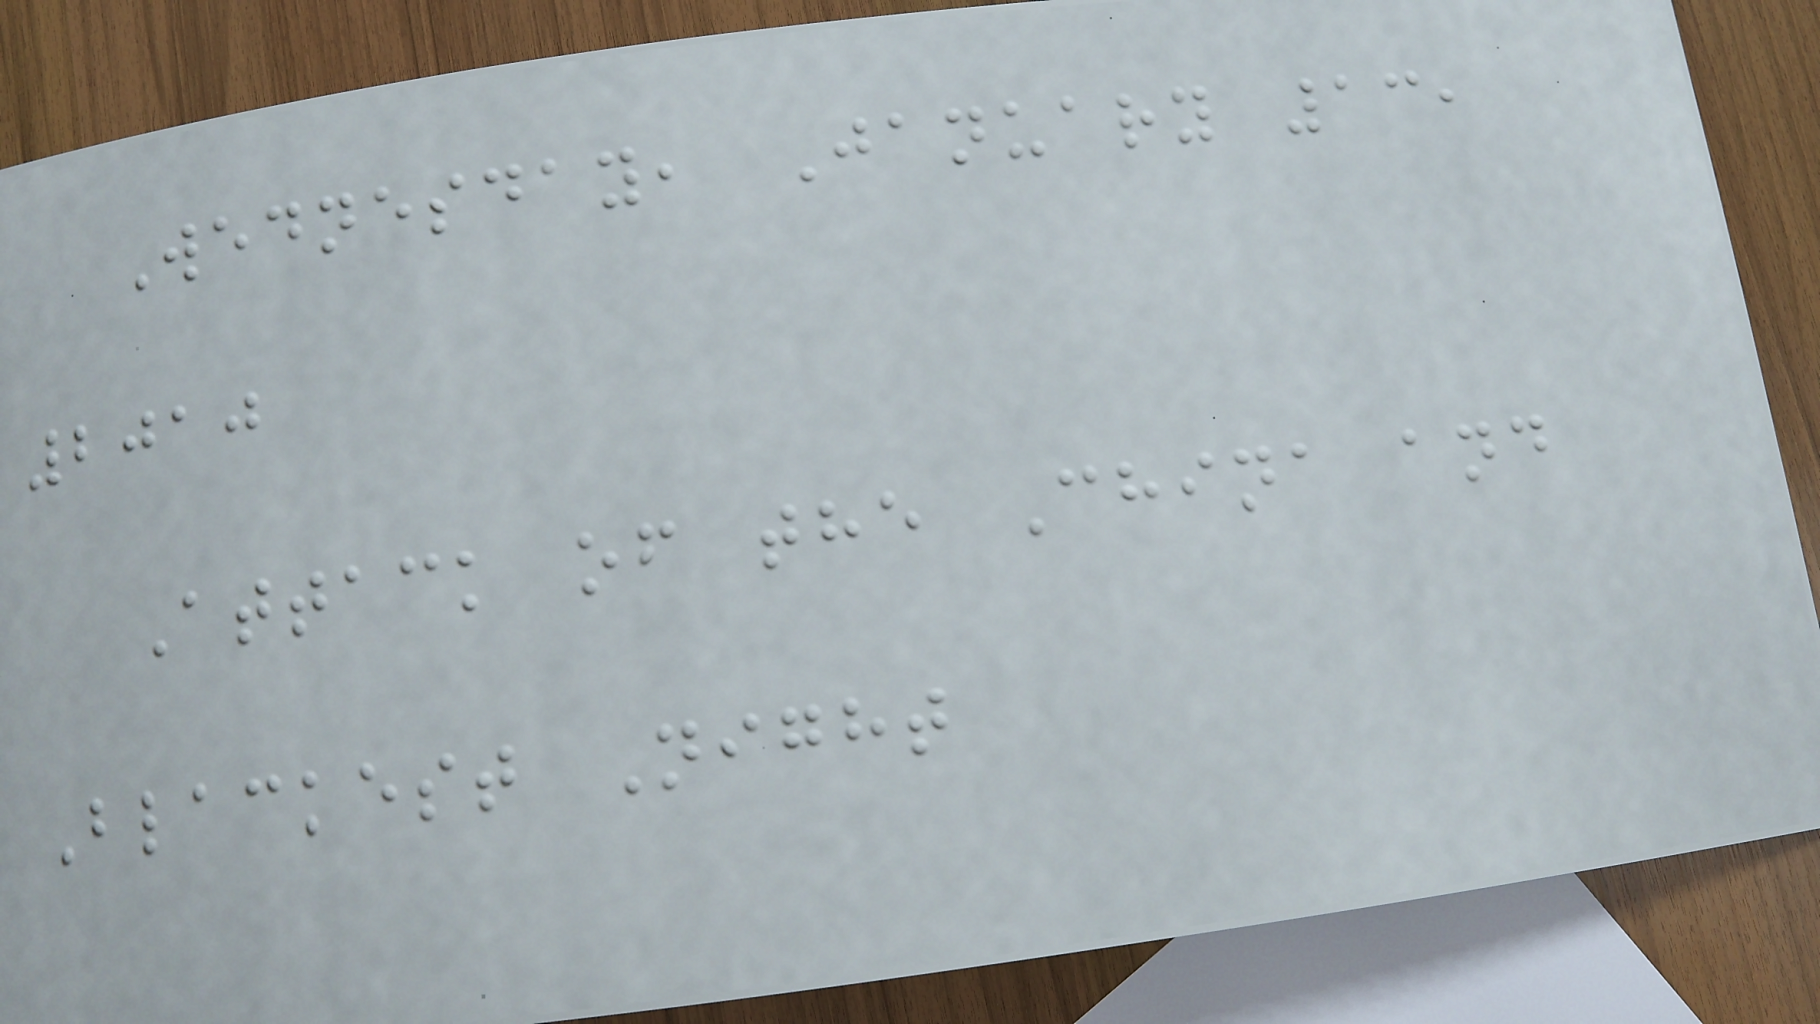Wednesday, January 13,
2010
Attack of the China and
Blackest Night
